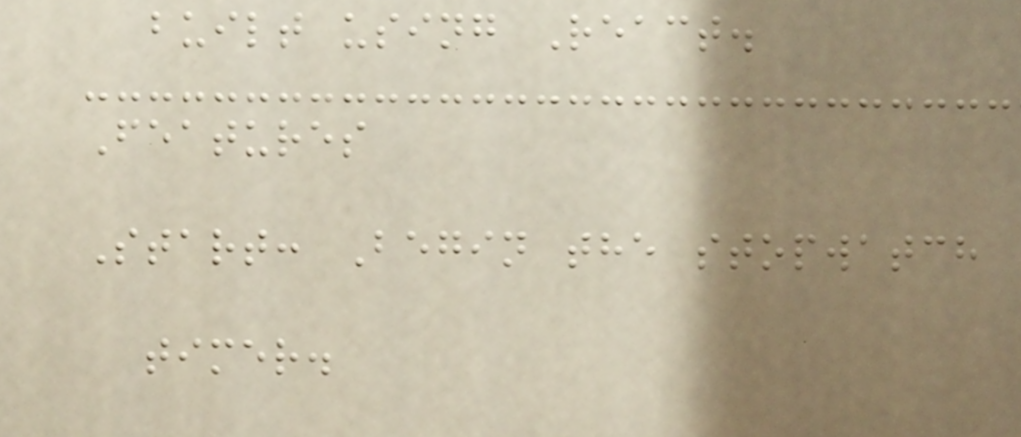built using React.
Features
Start: Begin the stopwatch
timer.
